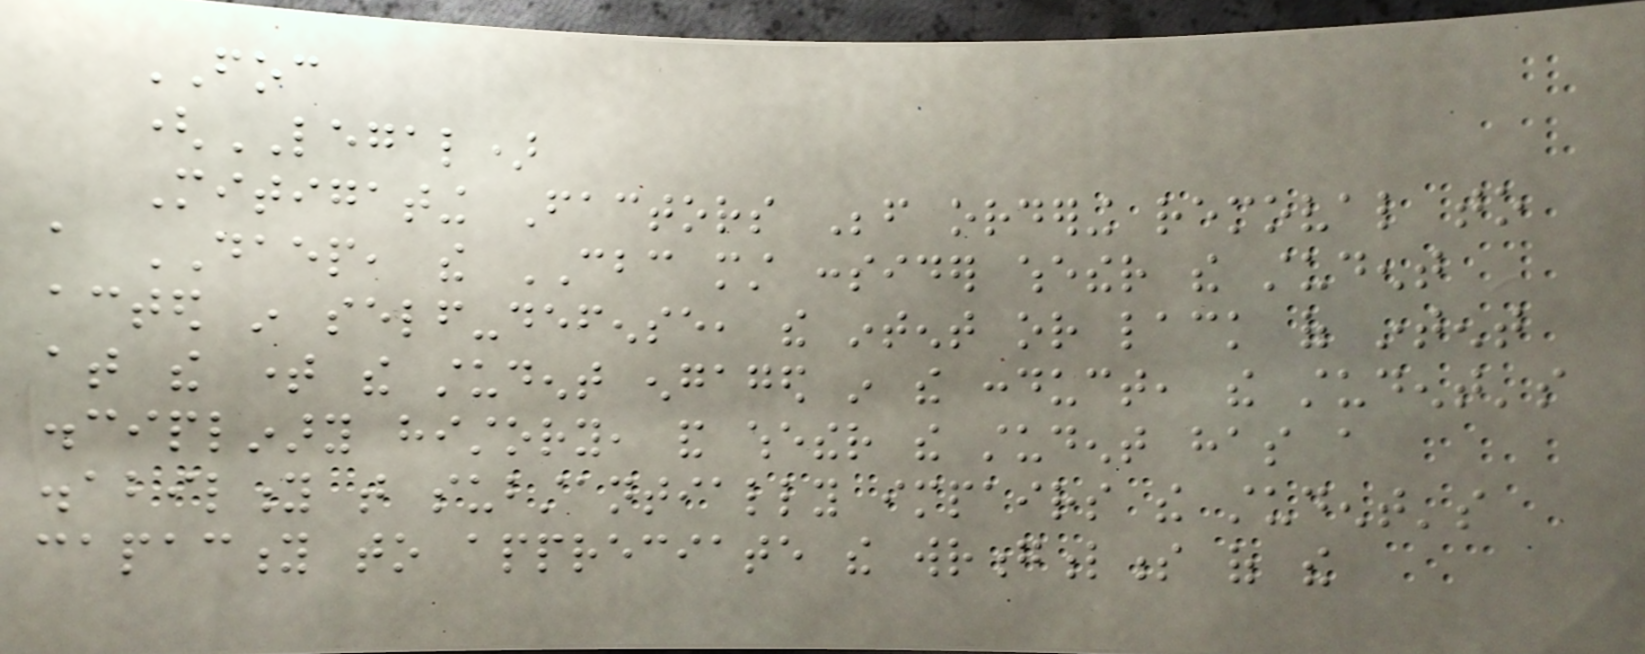FOC
(LEGAL)
Mitigating Factors Before ordering removal to
a DAEP, the CBC must consider whether the student
acted in self-defense, the intent or lack of intent
at the time the student engaged in the conduct, the student's
disciplinary history, and whether the student has a
disability that substantially impairs the student's
capacity to appreciate the wrongfulness of the
